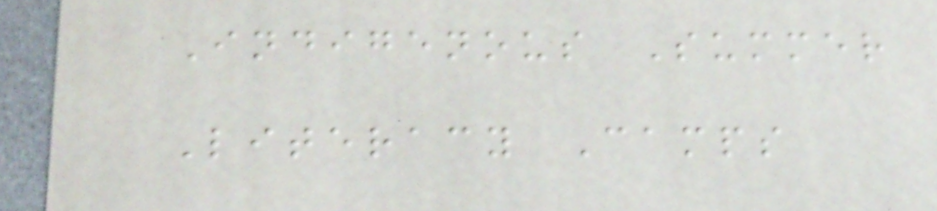Indigenous Summer
Literacy Camps
